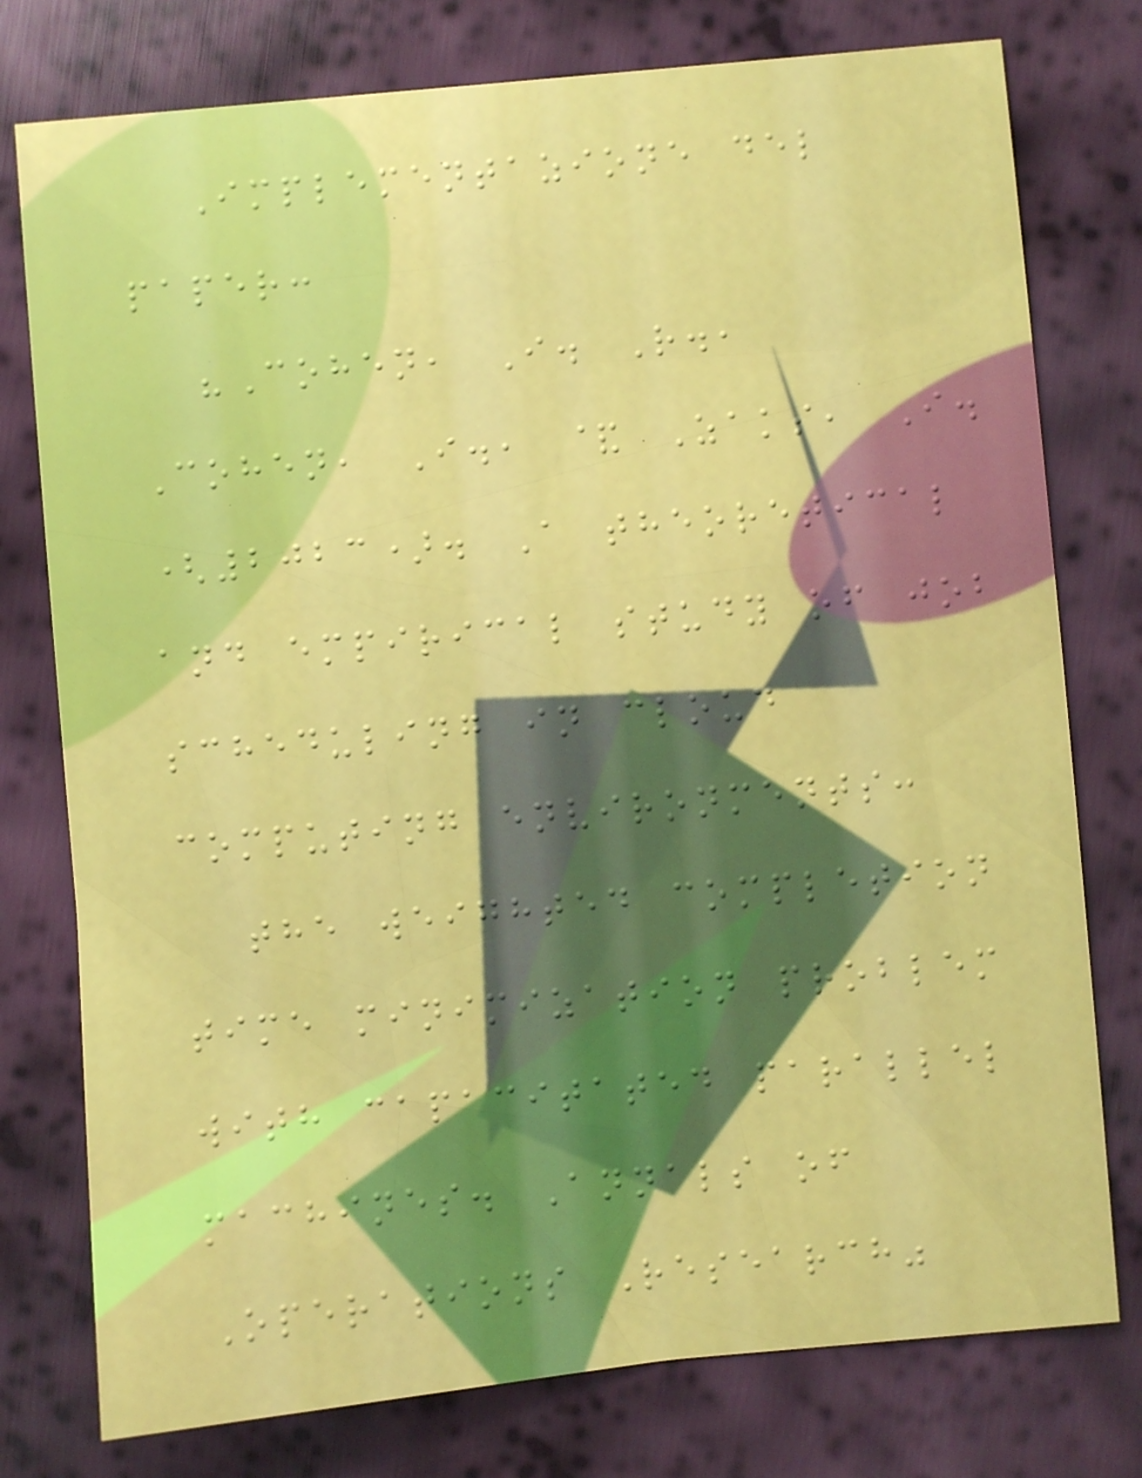Implementazione del
paper:
"Cohen, I. R.,
Cohen, I., & Zaks, I.
(2023). A theoretical
and empirical study of job
scheduling in cloud
computing environments:
the weighted completion
time minimization problem
with capacitated parallel
machines. Annals of
Operations Research"
